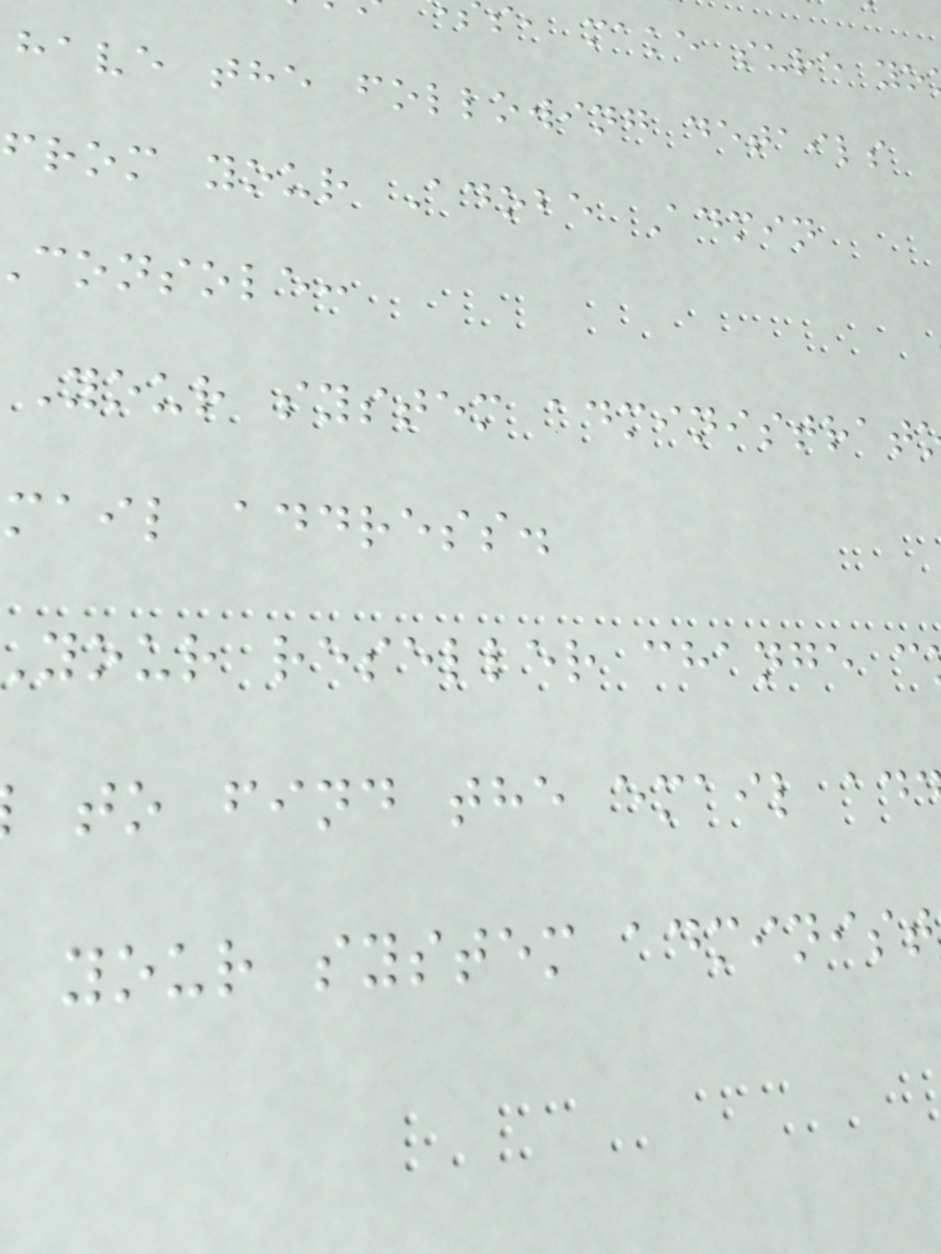s, make sure yo
have the following details
from your Adobe Admin
console:
Your system administrat
mail address.
your reseller change c
to find the email ad
your system administ
